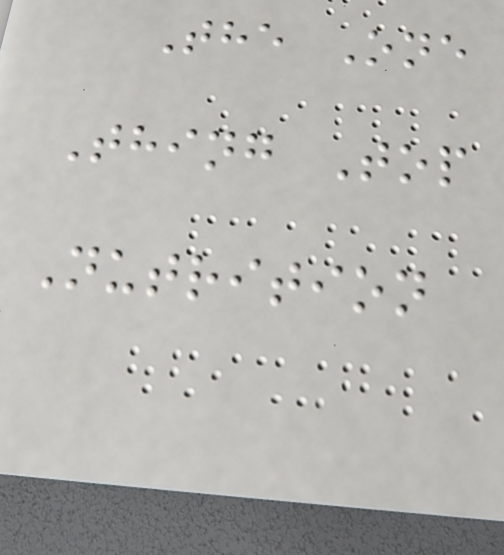The One
Thing Top
Nutrition
